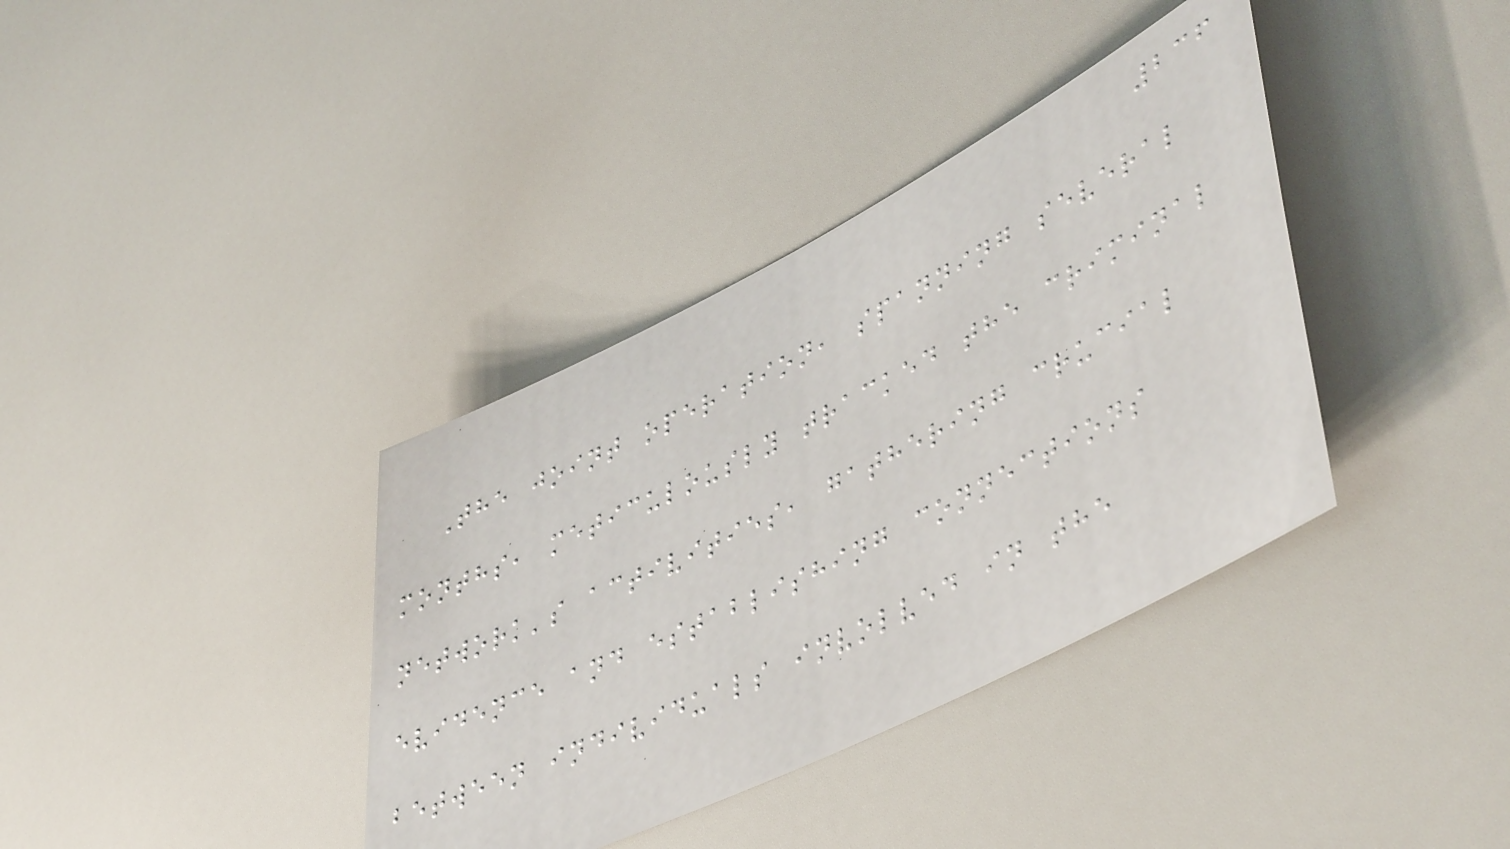236
The joint operation, spanning several
months, meticulously tracked the criminal
network's activities, gathering crucial
evidence and establishing connections
between individuals involved in the
